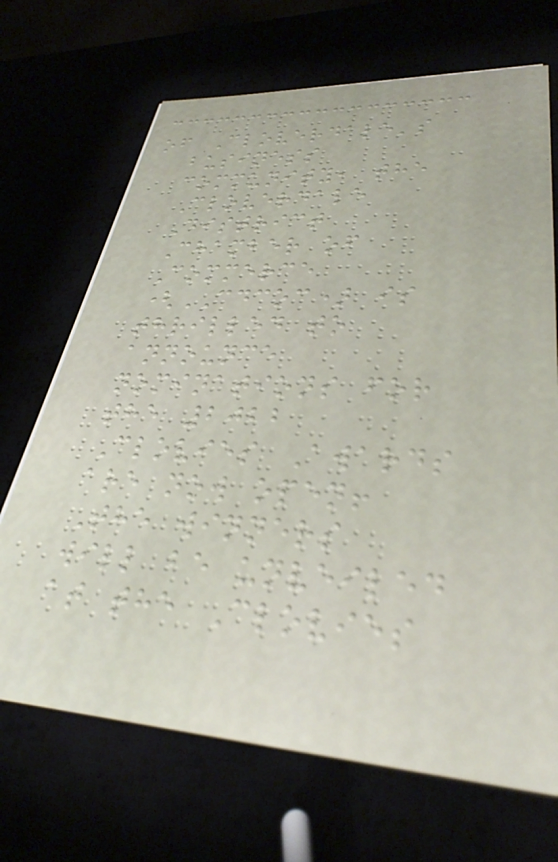of Cloverdale's
business
community, the
Cloverdale
District
Chamber of
Commerce
(CDCOC) is
thrilled to
announce
nominations for
the 2022
Clovies Awards
are now open!
The winners
will be unveiled
at the Clovies
